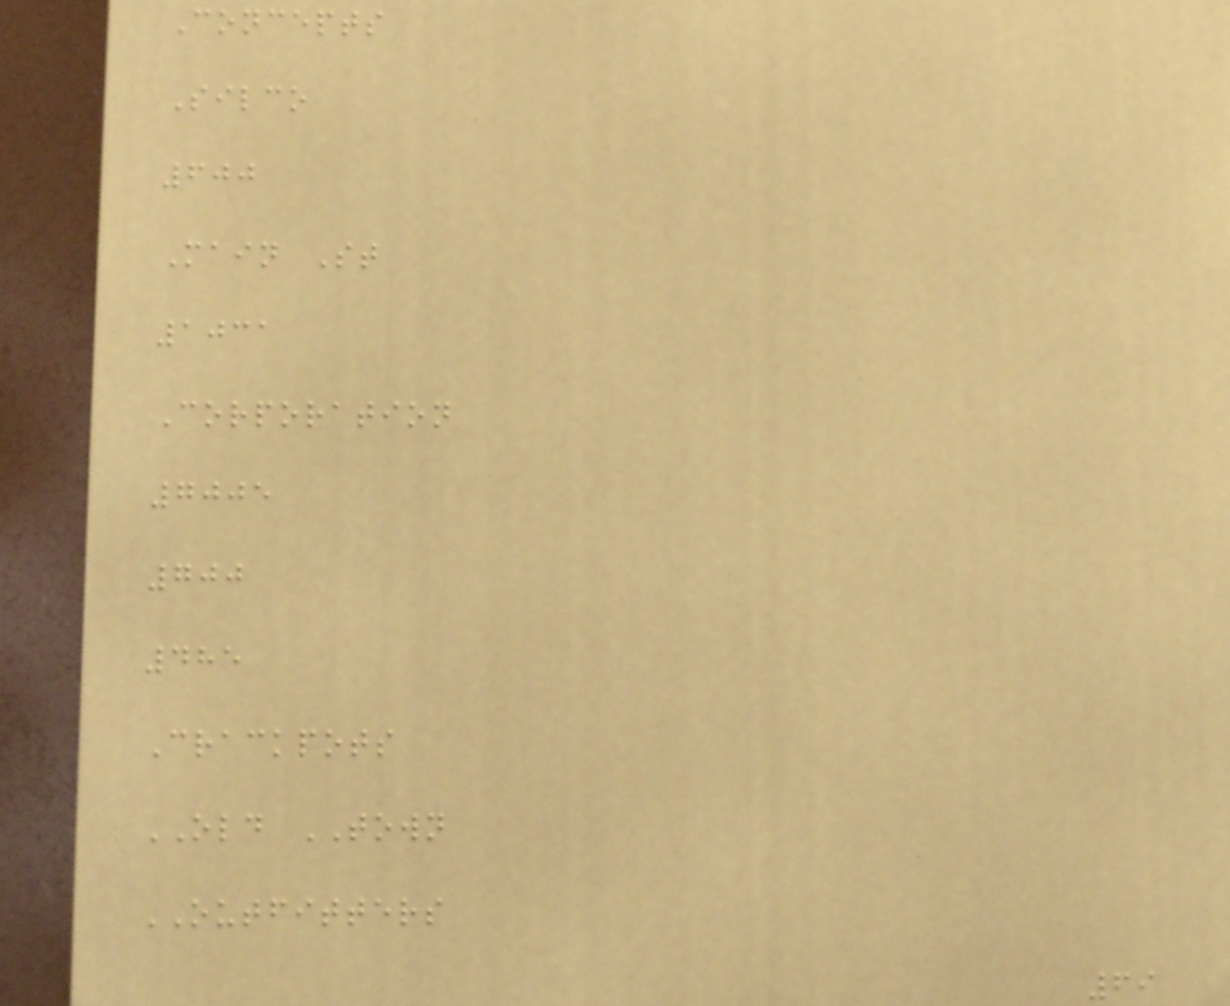Concepts
Silco
600
Main St
1031
Corporation
7005
700
485
Crackpots
OLD TOWN
OUTFITTERS
69
